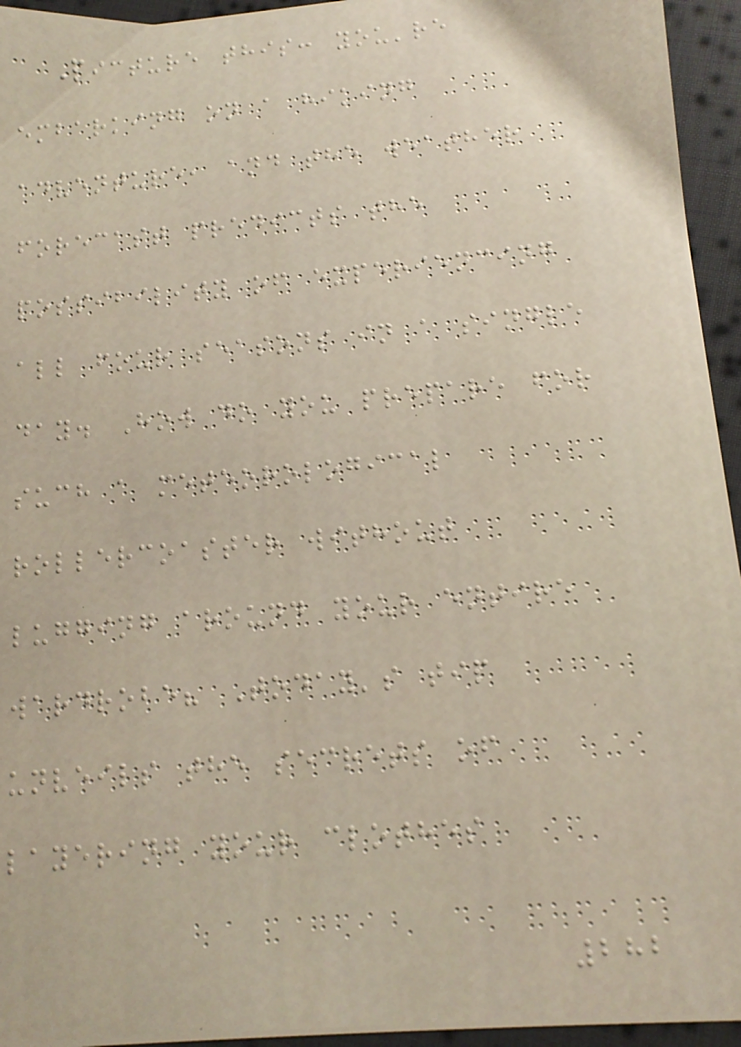Picture this: you're
embarking on a hiking
adventure, and the weather
forecast predicts the
possibility of experiencing
all four seasons in a single
day. How do you prepare for
such a meteorological
rollercoaster without
lugging around your entire
wardrobe? Today's tip
unveils the secrets of
layering your clothes
282
